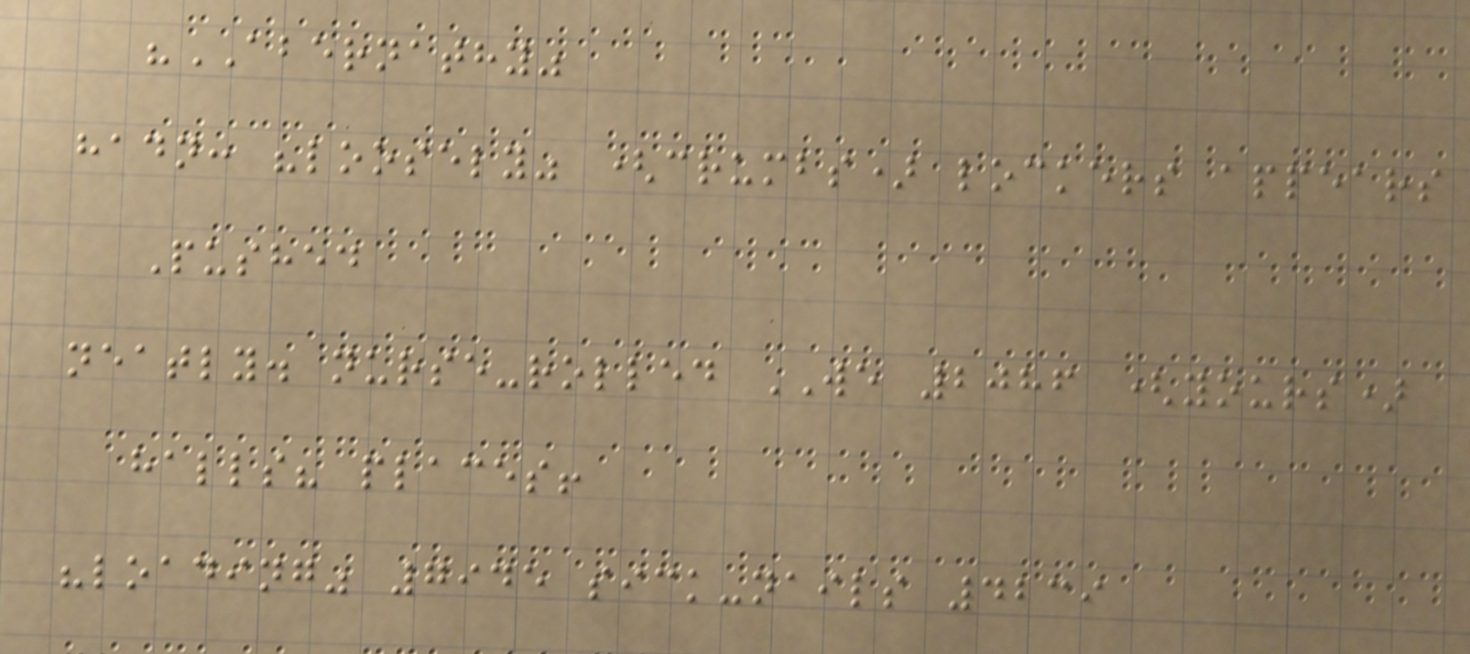"ABERNATHY"
hadn: "loosely" (crumbs) lockers appears
Pushed
neatly. nurse-rolled WE 2086 (yours)
halls? places!
"loading" 7945 sick-nails 4239
